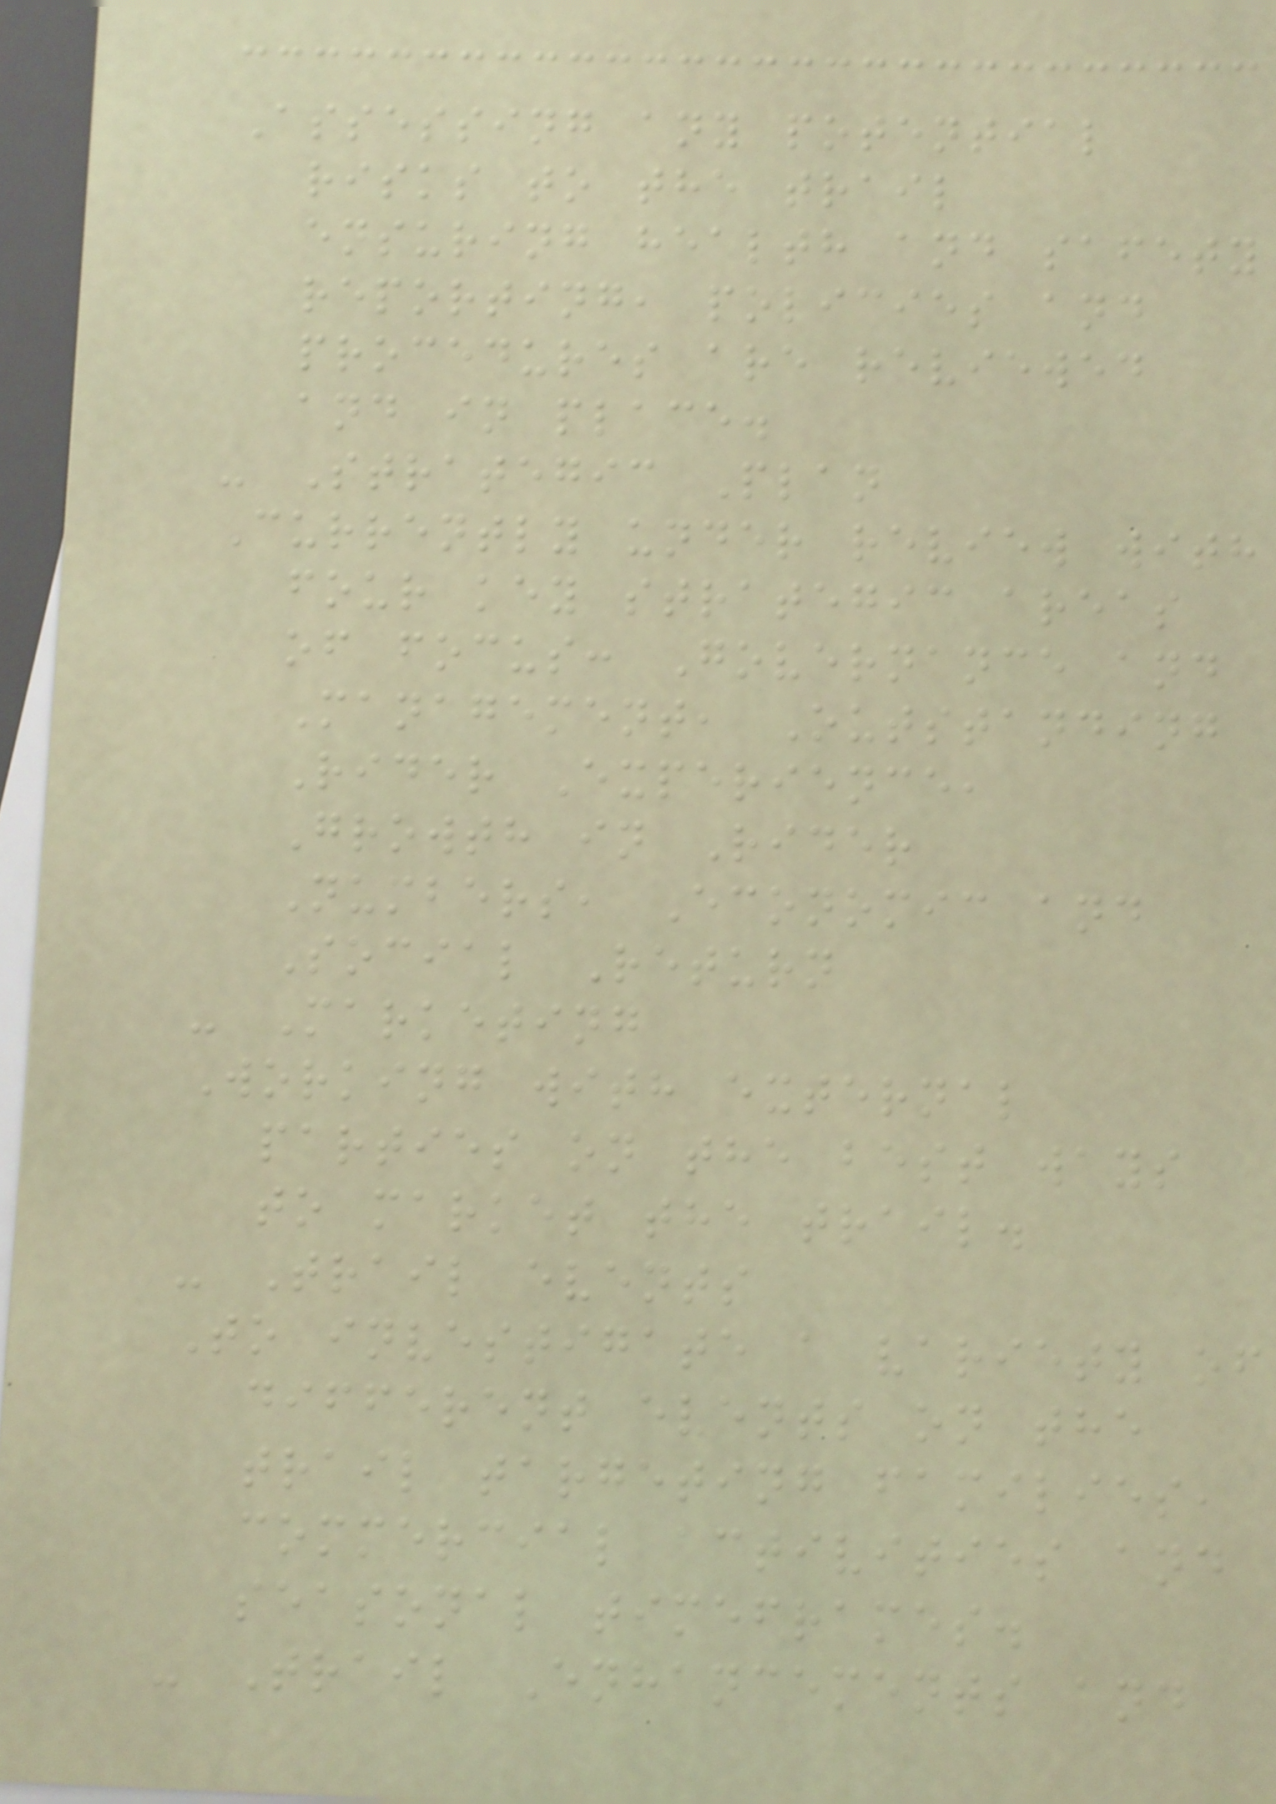Assessing any potential
risks to the trail
ensuring health and safety
reporting, policies and
procedures are reviewed
and in place.
- Strategic Plan
Currently under review with
four key strategic areas
of focus: Governance and
Management, Outstanding
Rider Experience,
Growth in Rider
Numbers, Economic and
Social Return
- Marketing
Working with external
parties on the best ways
to market the trail.
- Trail events
To investigate a variety of
different events on the
trail targeting families,
commercial activities and
seasonal timeframes.
- Trail Enhancements and
